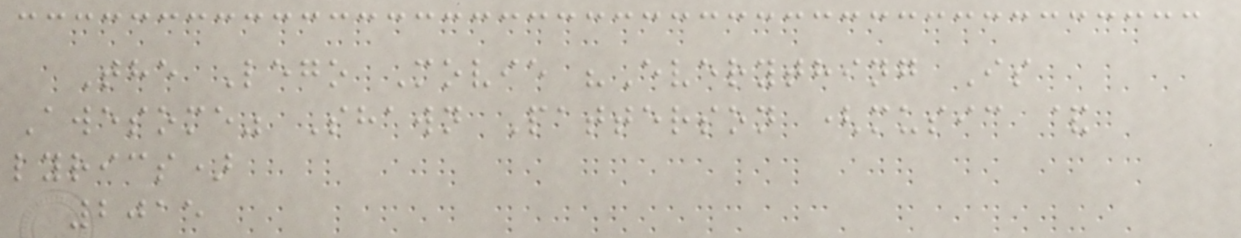The Lego Movie "Everything Is
Awesome" Shawn Patterson (music &
lyrics)
2015
